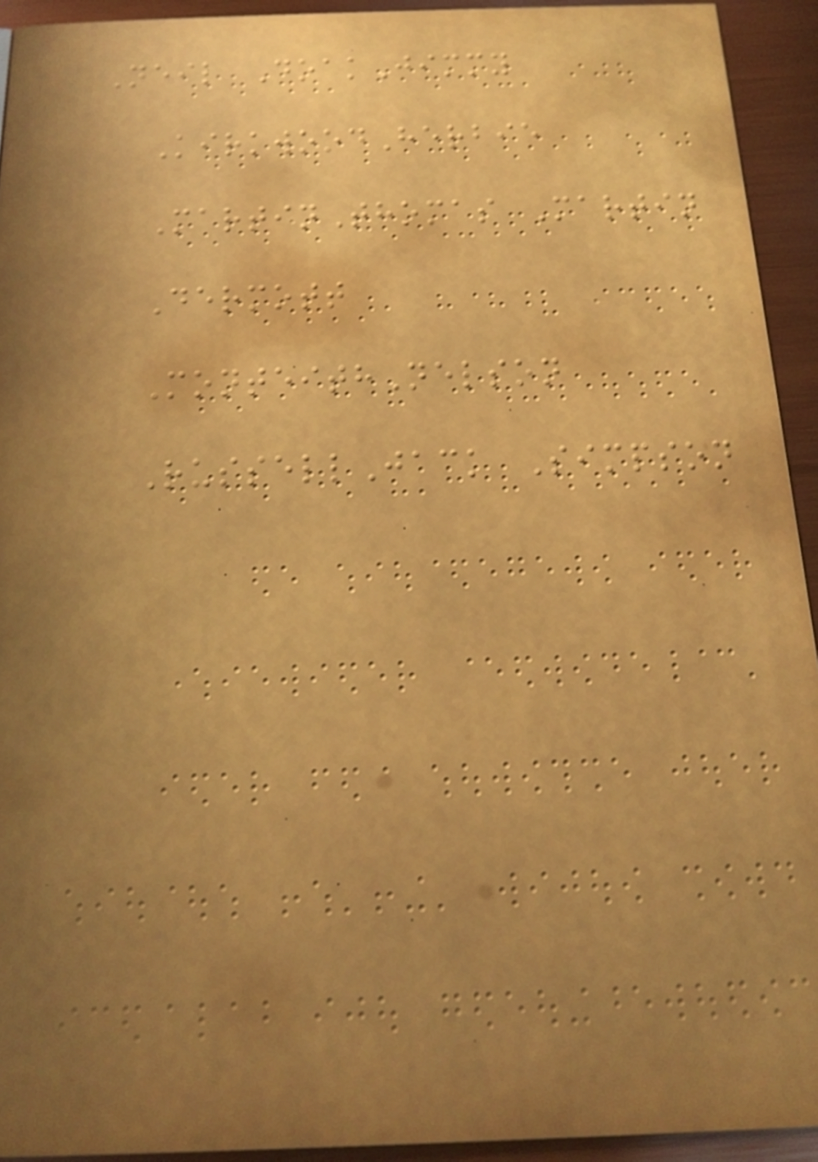Neil DoakJimmy
KirkwoodHerbie
MartinThomas Martin
Dermott
MonteithNelson
RussellJack Simpson
